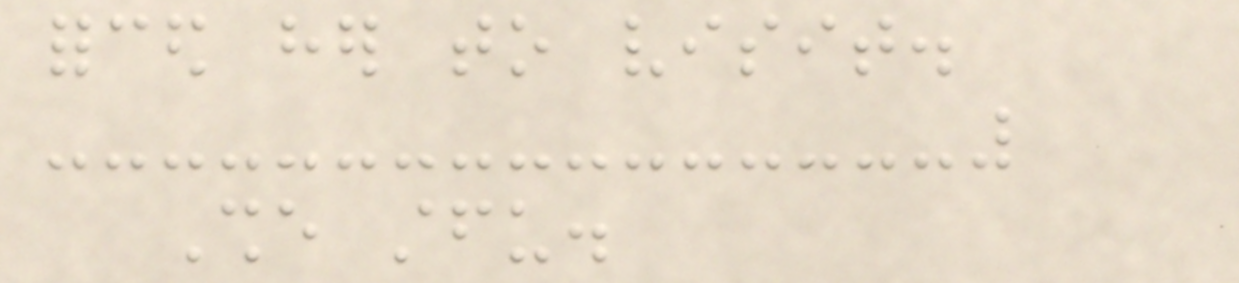forced her to visit.
She stfu.
